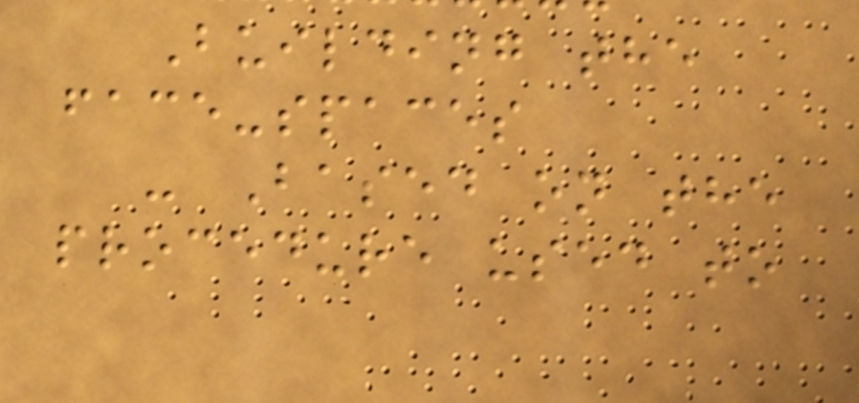Building the
face-spaces
- Based on the
procedure used to
